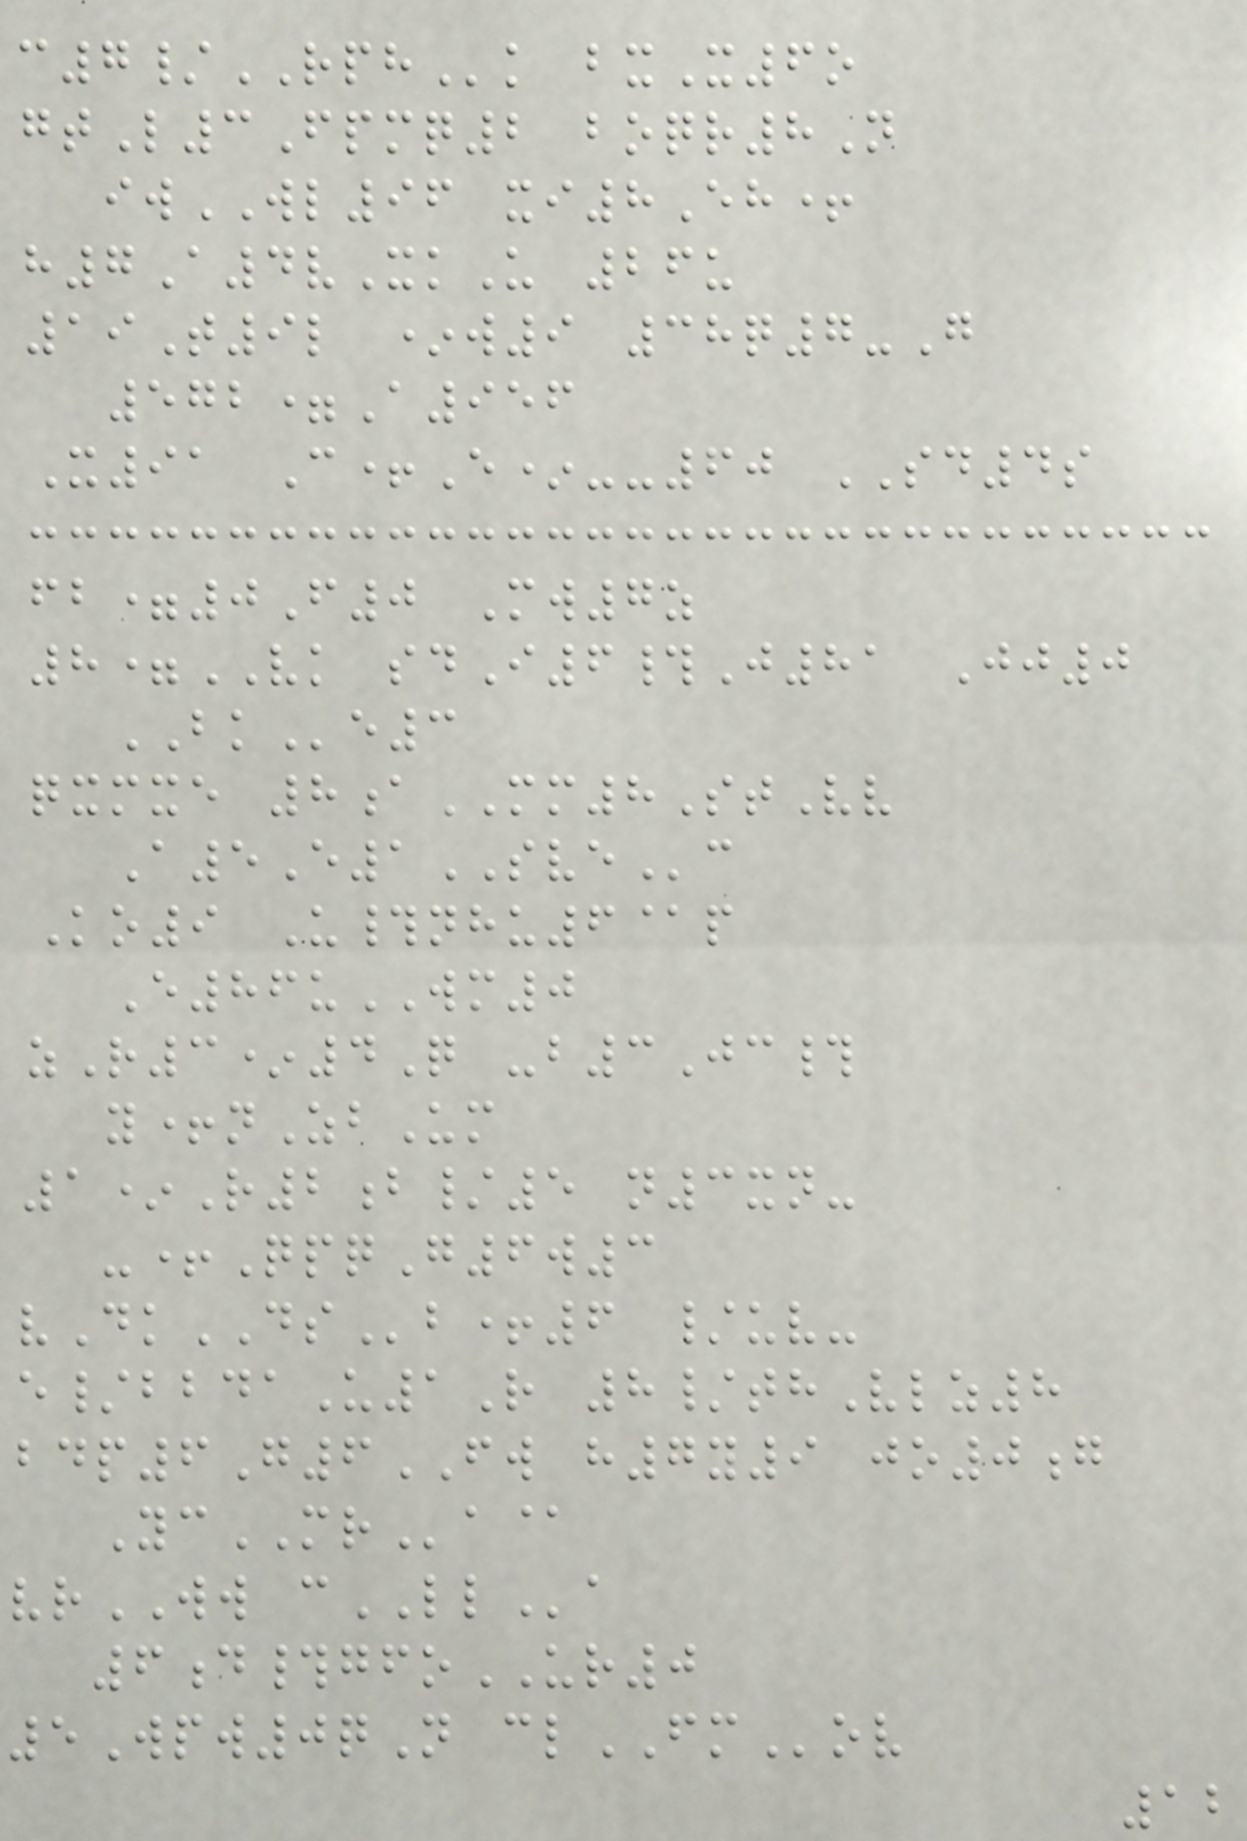c7/RPHk bxX6o
gtL3Fpmq2 boqr8N
iwWL96 xi8Eh+
h7A4vXkU 26u
19T9l *w9 38q7-G
572=A956
X91 C+E*--60 SD4s
fb=0F0 Mw7z
8=VK sdI6#J81 Jj0
BKe3
qxmxe 8aMM8StVv
A5E1SVEc
Ko9 U#nhu6@p
E86uWM0
zR3*4Q -b3Jc#
y+nZbUm
1*R2b/5 n3xn-
-+QpqG6w3
vDkDSb+6 /uv-
e/bbdaU1R 8/thVlz8
bdp6G6FW h7y9 jo0g
YcMRa@
vrWW cLLa
6d#gfoUR0
5Wpw0qN clFMov
12
